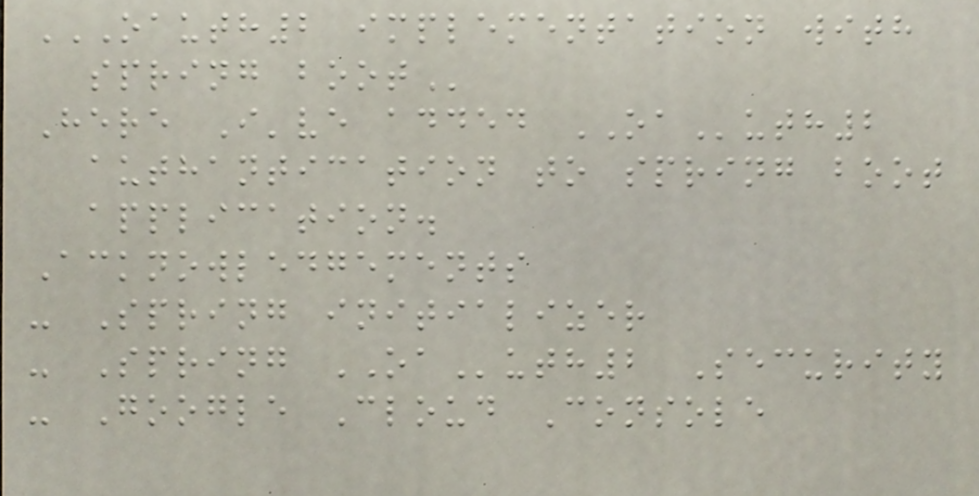OAUTH2 IMPLEMENTATION WITH
SPRING BOOT
Here I've added OAuth2
authantication to spring boot
application.
Acknowledgements
- Spring initializer
- Spring OAuth2 Security
- Google Cloud Console
